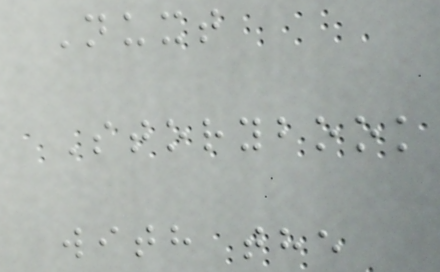Nuxt
Storybook
with the
